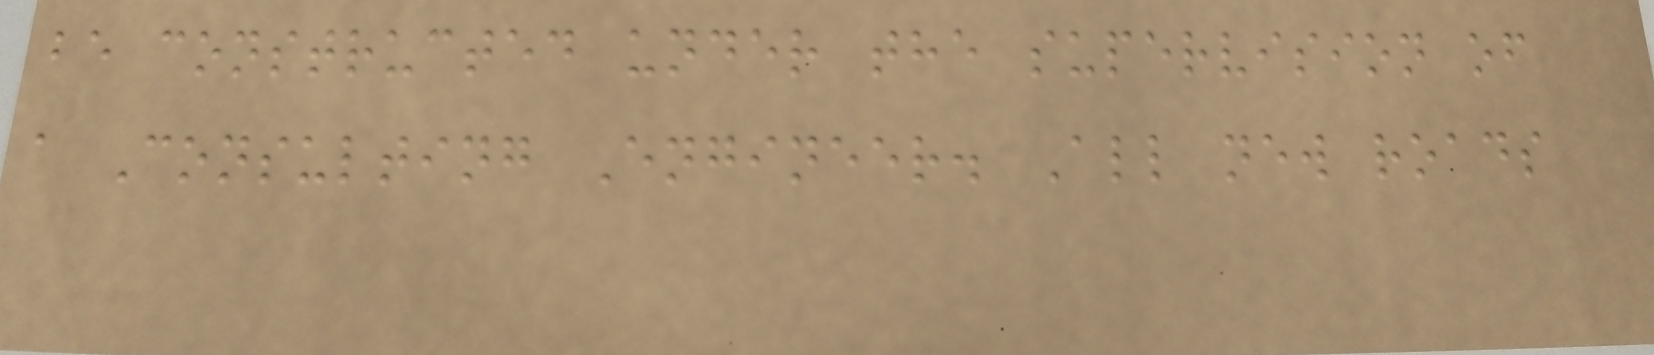be constructed under the supervision of
a Consulting Engineer. All new roads
